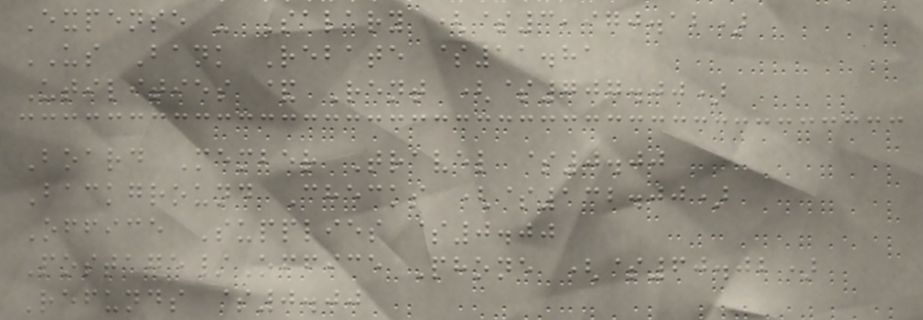Expense - Salary ($3,970.12)
US Bank Rebate $11.81
Utilities & Rent ($707.00)
Board Member Travel $0.00
Background Checks ($132.00)
Office Supplies $0.00
Postage/Office Phone ($60.02)
Refunds $0.00
